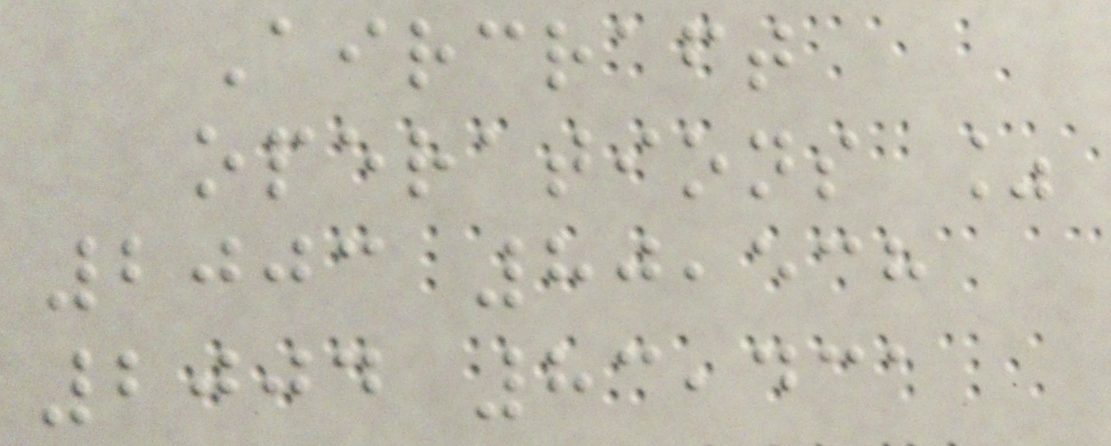Aircraft
operations %
2003 80,538
2004 83,431
